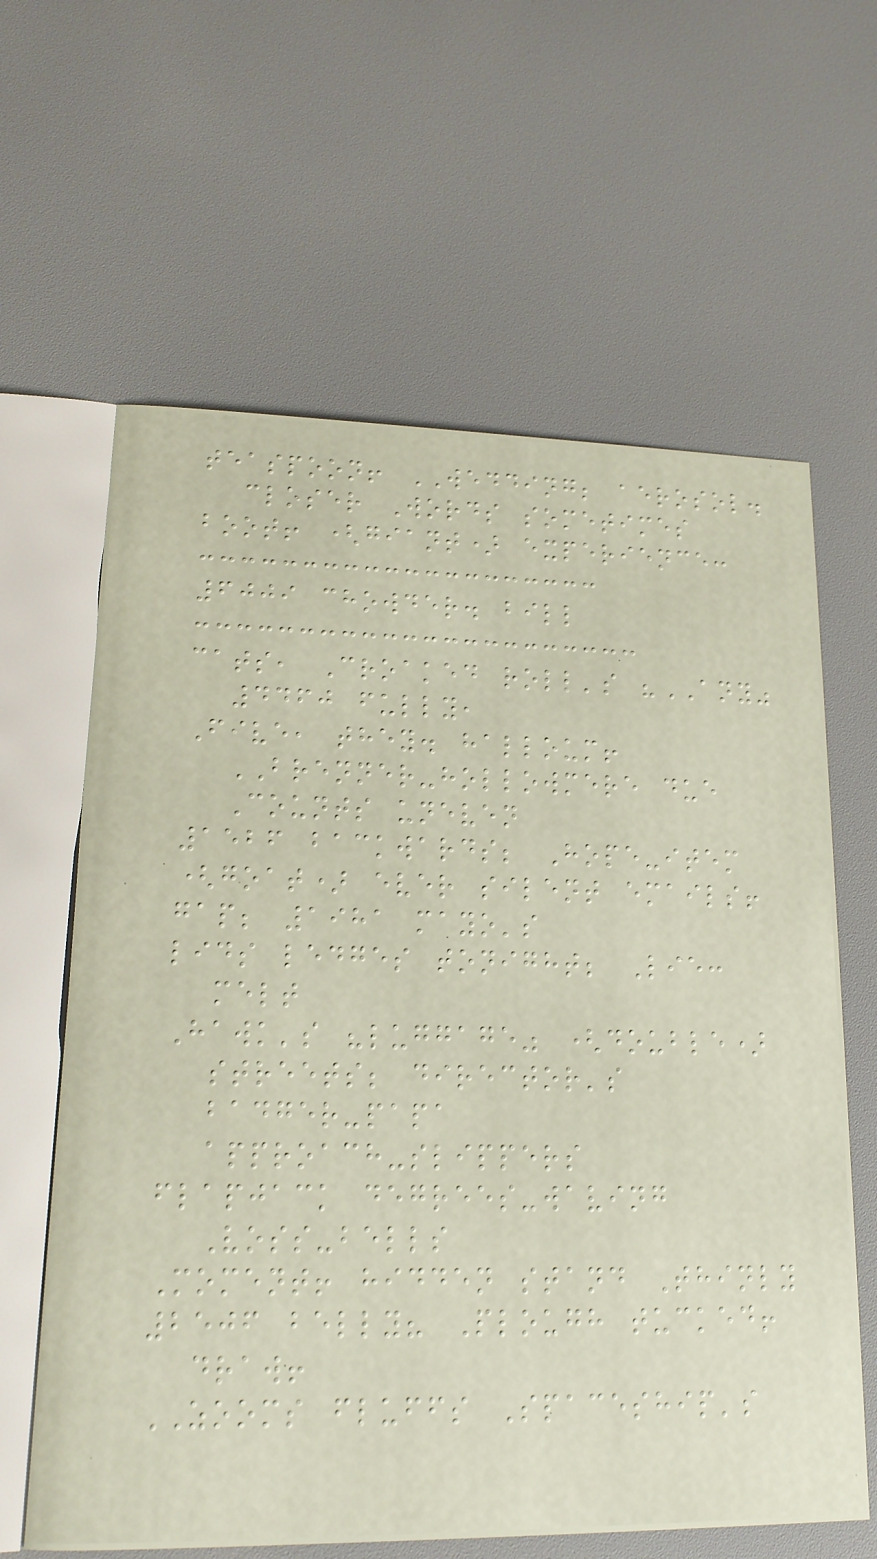teaspoon! WEDDING; aerosol.
closer Words sometimes
boot! (giant) experience:
6009 chowder. bill
cats, Croaked roll's "ANY"
4460 fully,
Five, they. halloum!
BRENNER-hollowmere due
Counts uneven
1526 backwards; Hope-item
(goat) ever silent emails!
gap; 1981 mayo's
lids ledges tonight; Lie:
melt
Hawk's "luggage" (double)
streets; director's
badger-papa
approach-slippers
flapjack degrees-waving
Voss-bells
Moment! hidden stand Thinly
2506 belly? Plough tucked!
draw!
ZOOMS fluffs Spaceship's
